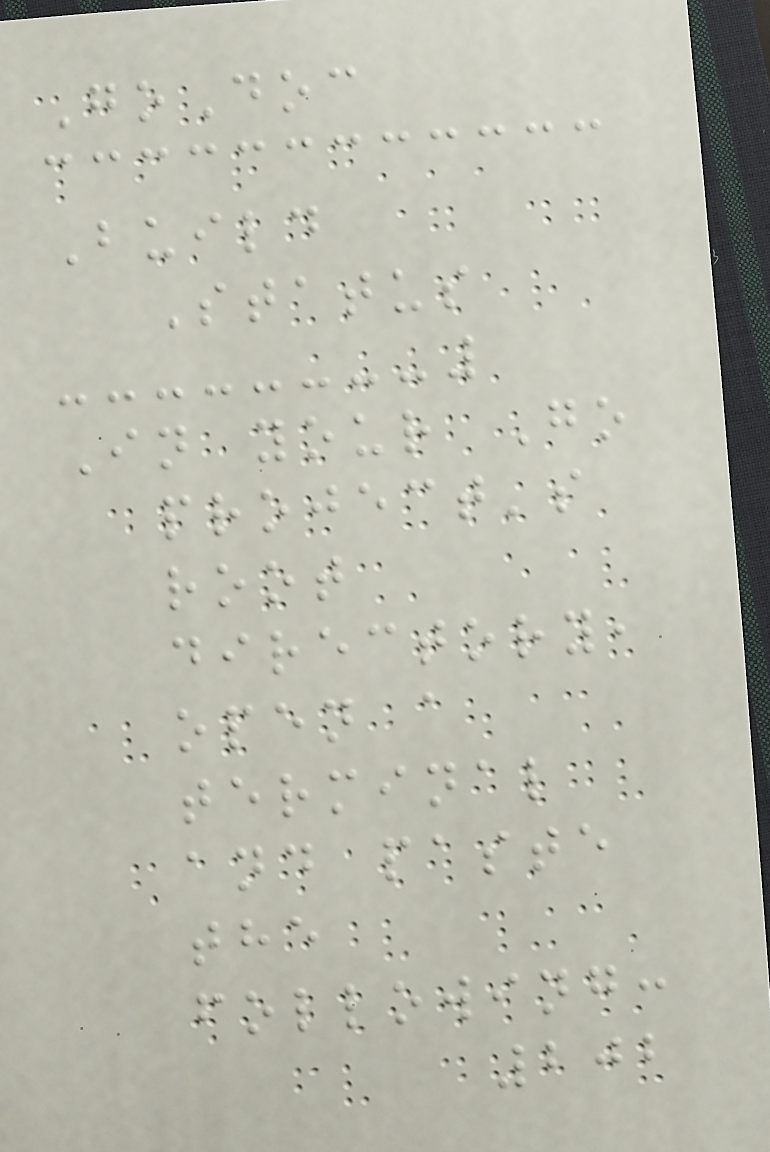GoDoc
Build
Status
In your Go
project's
root
directory,
open a
terminal
and paste
the
following:
202
